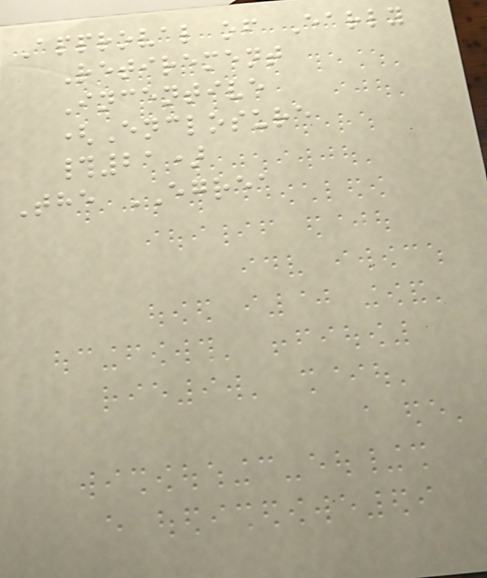Approval of Early
Retirement
Incentive
(Enclosure
#21)
The EGREA
